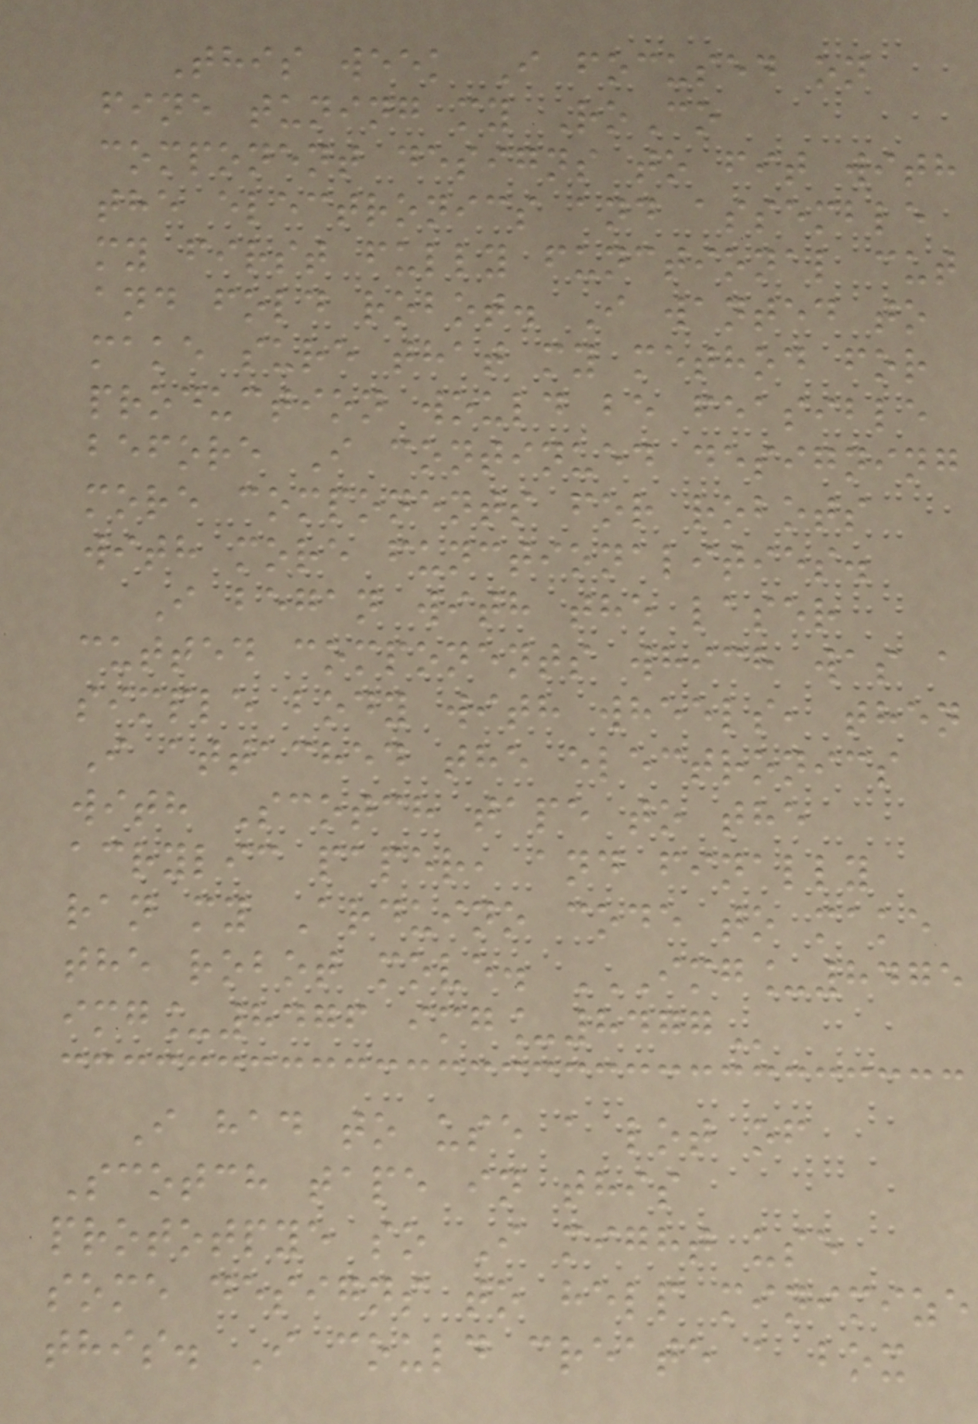This week I focused on
fine tuning my RoCo
component designs to fit with
the electronics and assemble
my first fully functional cut
and fold robot. I wanted to
make sure that my method for
production would be feasible
before I continued designing
more components for robots
with more functionalities.
I began with the laser
cutted components which was a
simple body with wheels, then
I attached the electronics
with Scotch tape to the
acrylic paper, and finally
ran my Arduino code to make
the robot move. IMG_8475
IMG_8476 IMG_8477
I had to use a lot of
Scotch tape in this
prototpye so I might use
some designs to help minimize
this. I could create a box
